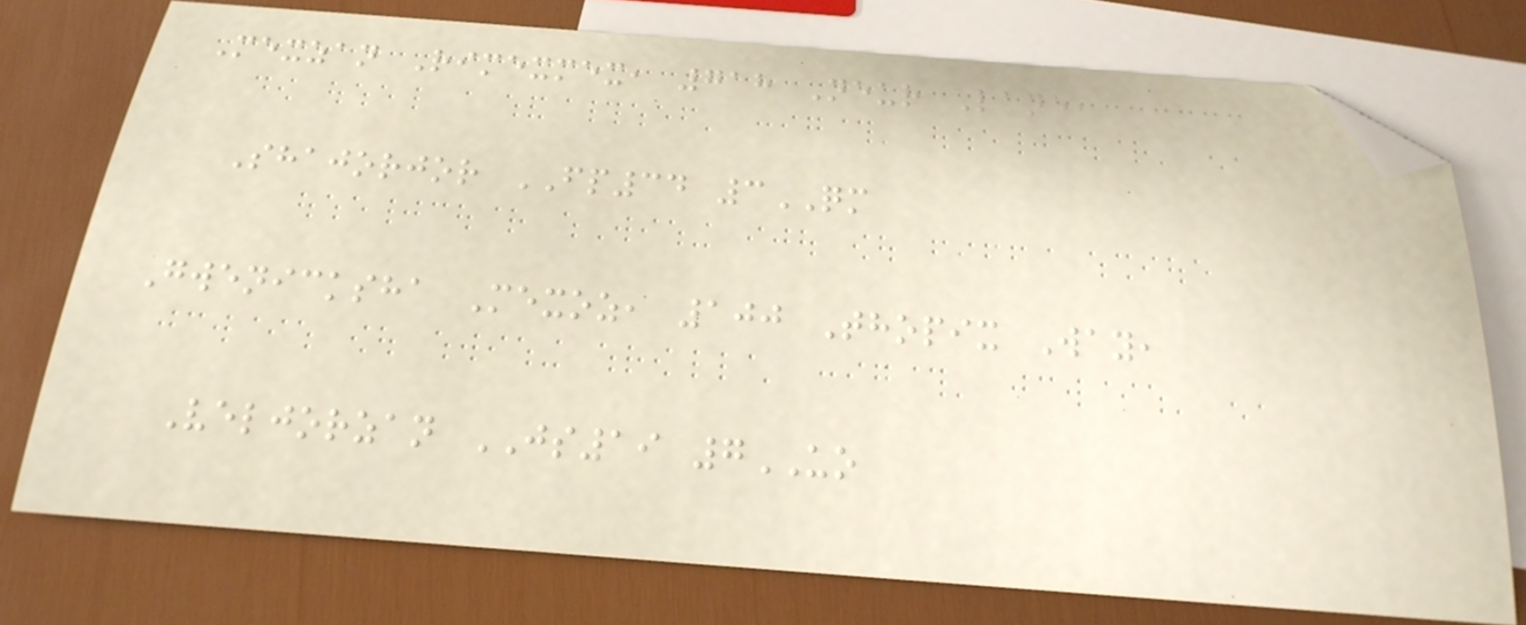Mexzan Rimexmex, 718 Neur Lane,
Shajorjor FP34 3QM
Gwenicksha Mexoz, 100 Thopix Way,
Veljorzan JS19 7UO
